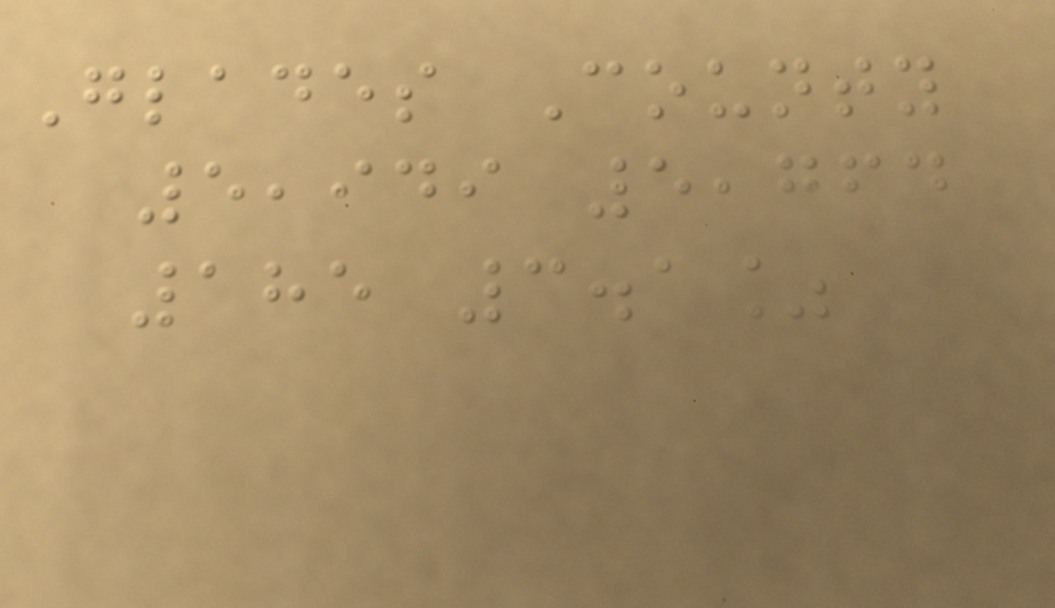Glades County
5,949 5,764
185 3.1%
